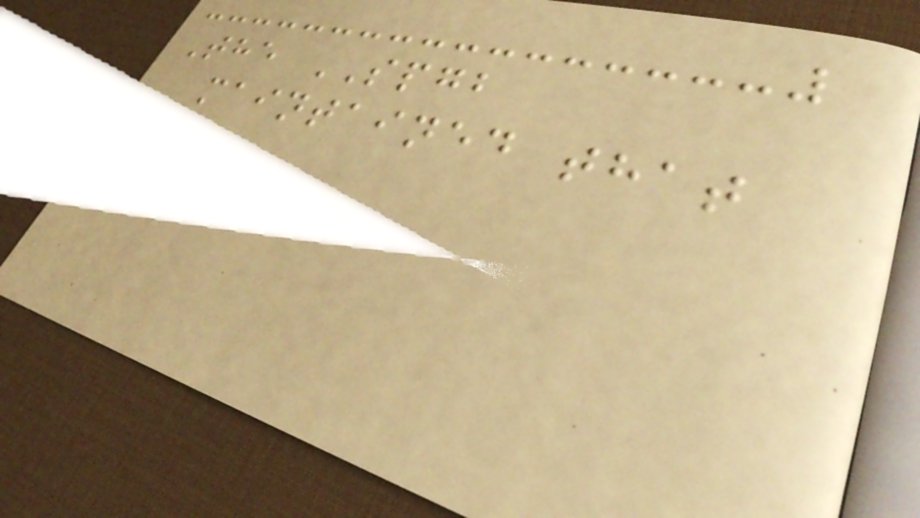The SPGB
maintained that
